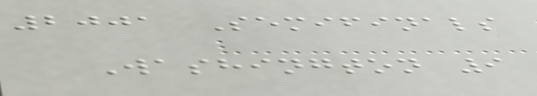2001 Semifinals
Washington 9
